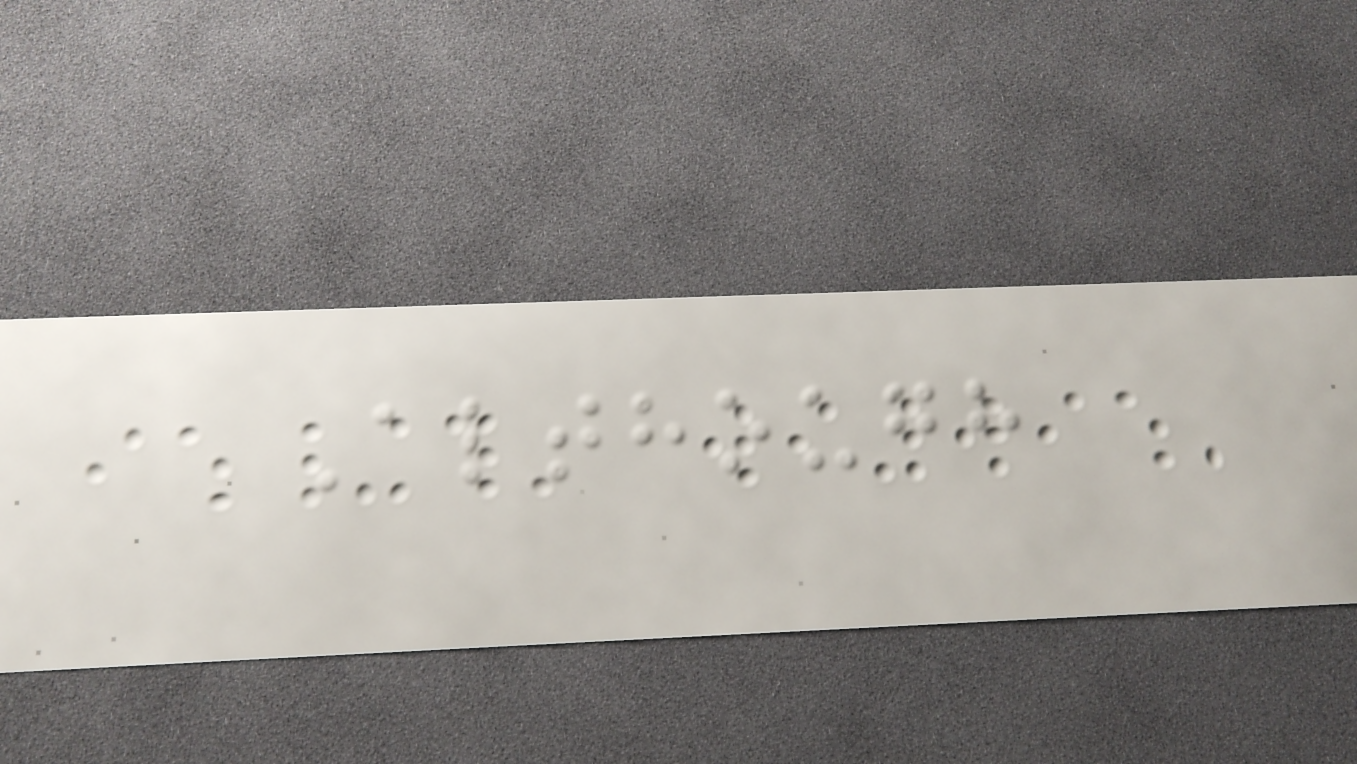Although
